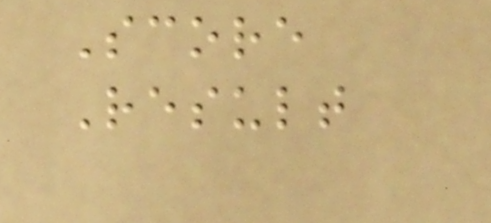Score
Result
